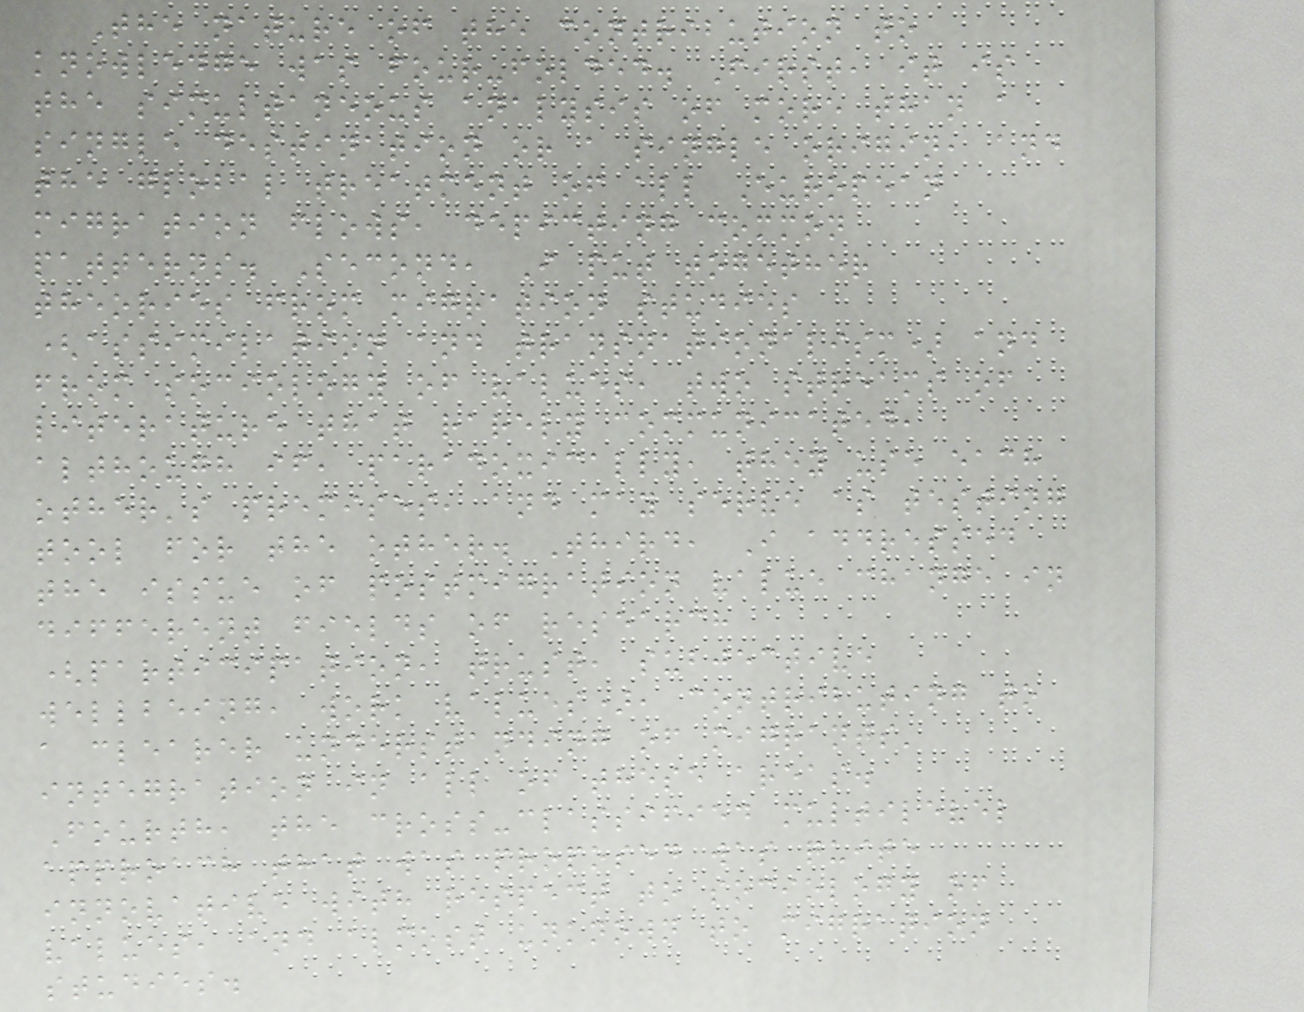The nature of the contribution to
knowledge was four-folded. First, it is
the simultaneous analysis of more than a
single destination or a single origin, and
the global treatment of all European
migration flows, depicting common
patterns. Second, I put together
theories from migration studies
(assimilation and transnationalism) and
from sociology of values, two streams of
literature that rarely communicated,
although if, paradoxically, they use each
other's premises, and may serve as testing
tool for the other. Third, I addressed
the issue of postmigration value change in
different fields of research
(participation, trust, subjective
wellbeing, work values), contributing to
a clearer understanding of migrants'
integration in all of these areas.
Fourth, the cross-classified multilevel
approach that was proposed was quite
innovative with respect to sociology of
values, and almost unknown to migration
studies.
